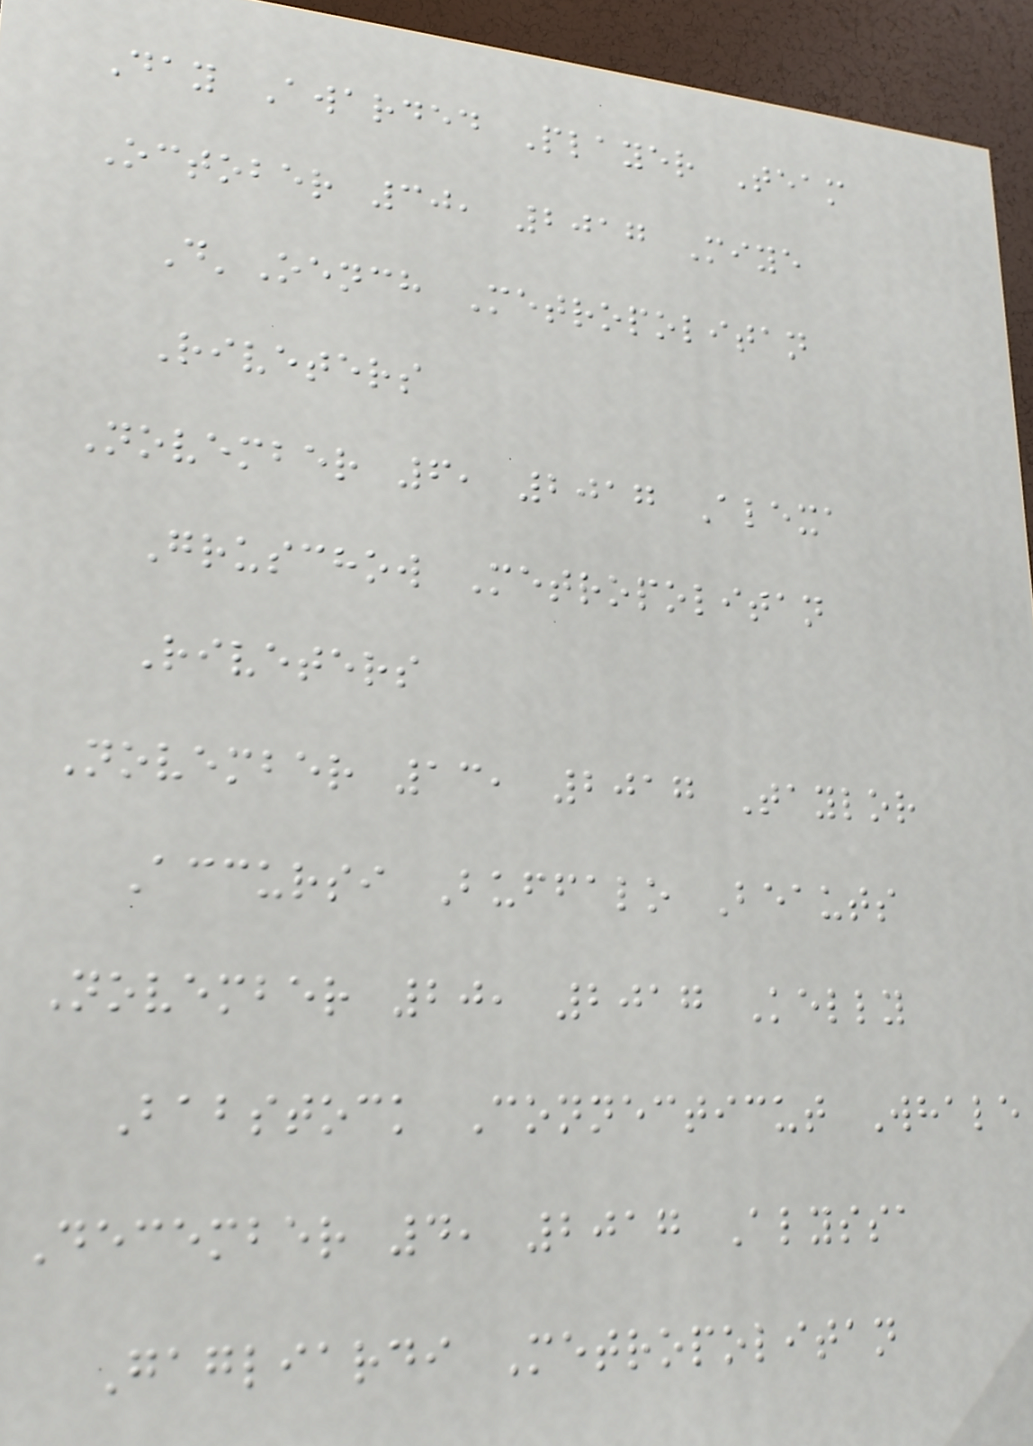Day Awarded Player Team
October 30, 2017 Miye
D'Oench Metropolitan
Riveters
November 6, 2017 Alexa
Gruschow Metropolitan
Riveters
November 13, 2017 Taylor
Accursi Buffalo Beauts
November 20, 2017 Kelly
Babstock Connecticut Whale
December 4, 2017 Alyssa
Gagliardi Metropolitan
